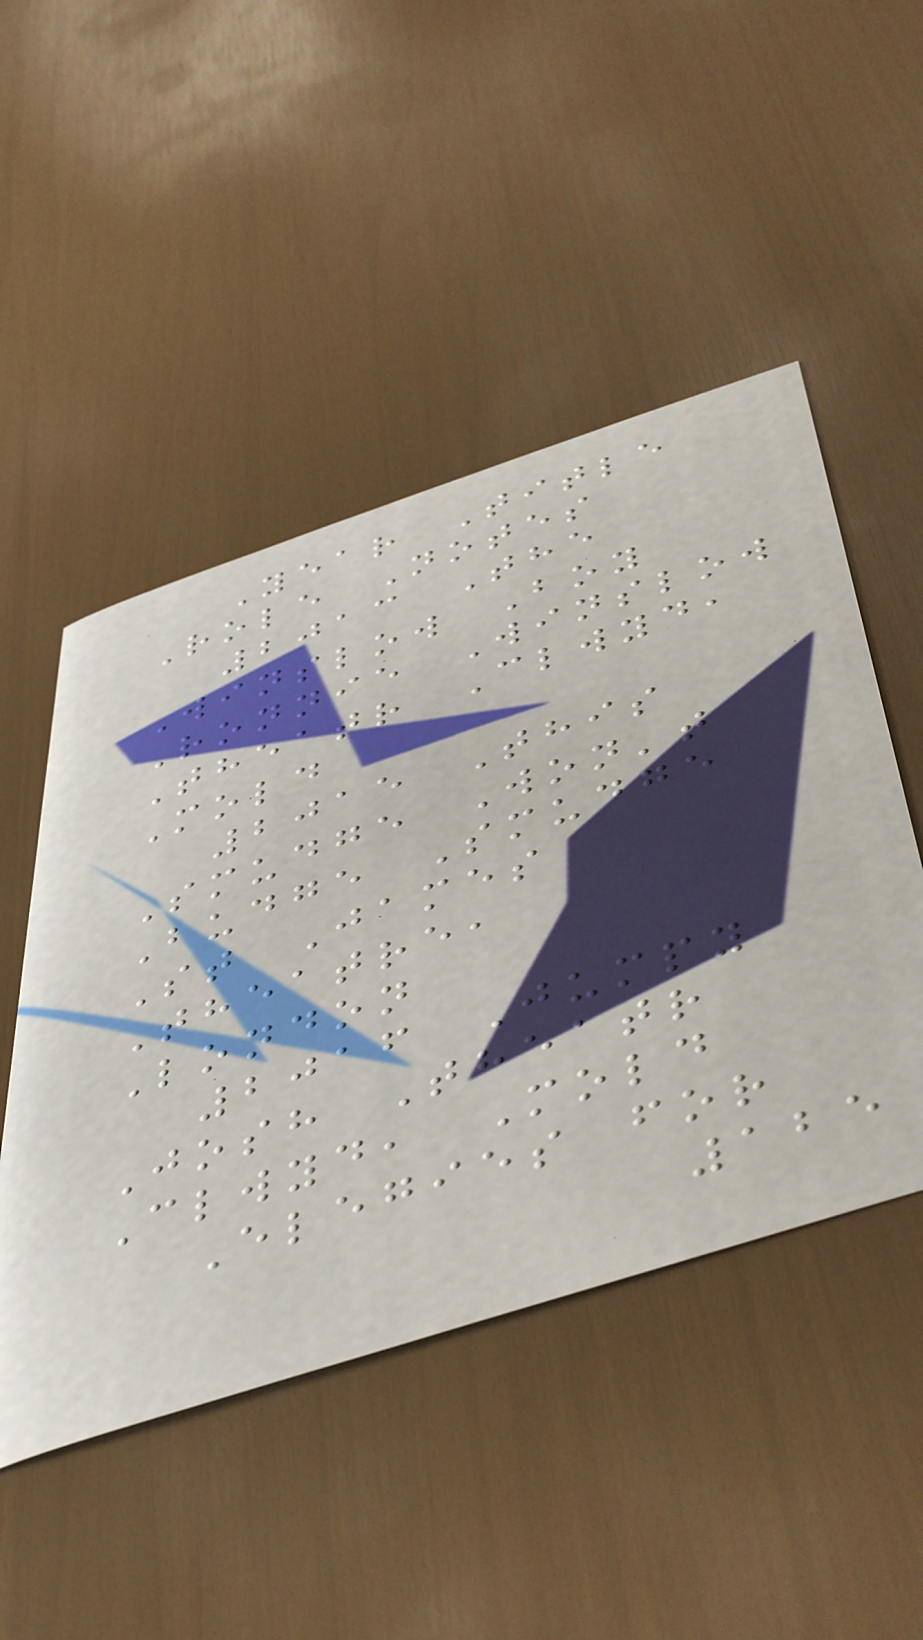Year Title
Role Notes
2013 The
Winslow Boy
Ronnie Winslow
Theatr Clwyd,
Mold
2015 This
Smudge Won't
Budge Smudge
St James
Theatre,
London
2016 Jumpy
Josh Theatr
Clwyd, Mold
Elegies for
125
